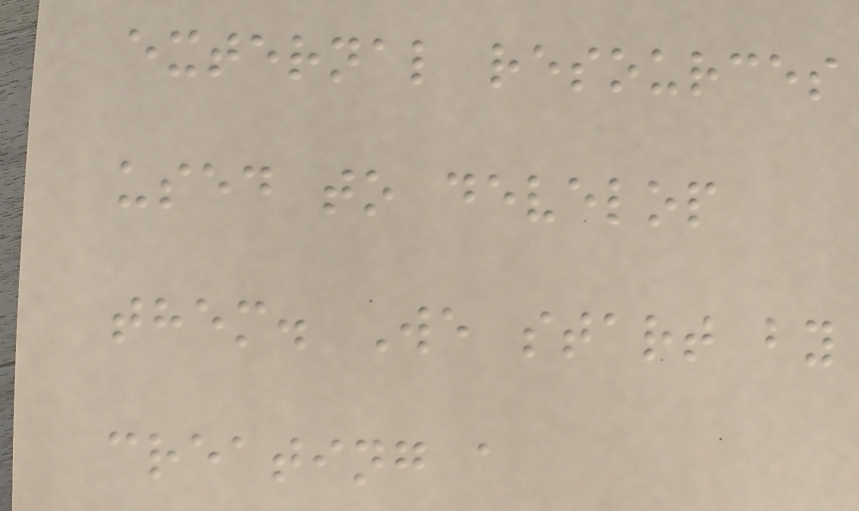external resources
used to develop
them. We start by
creating a
